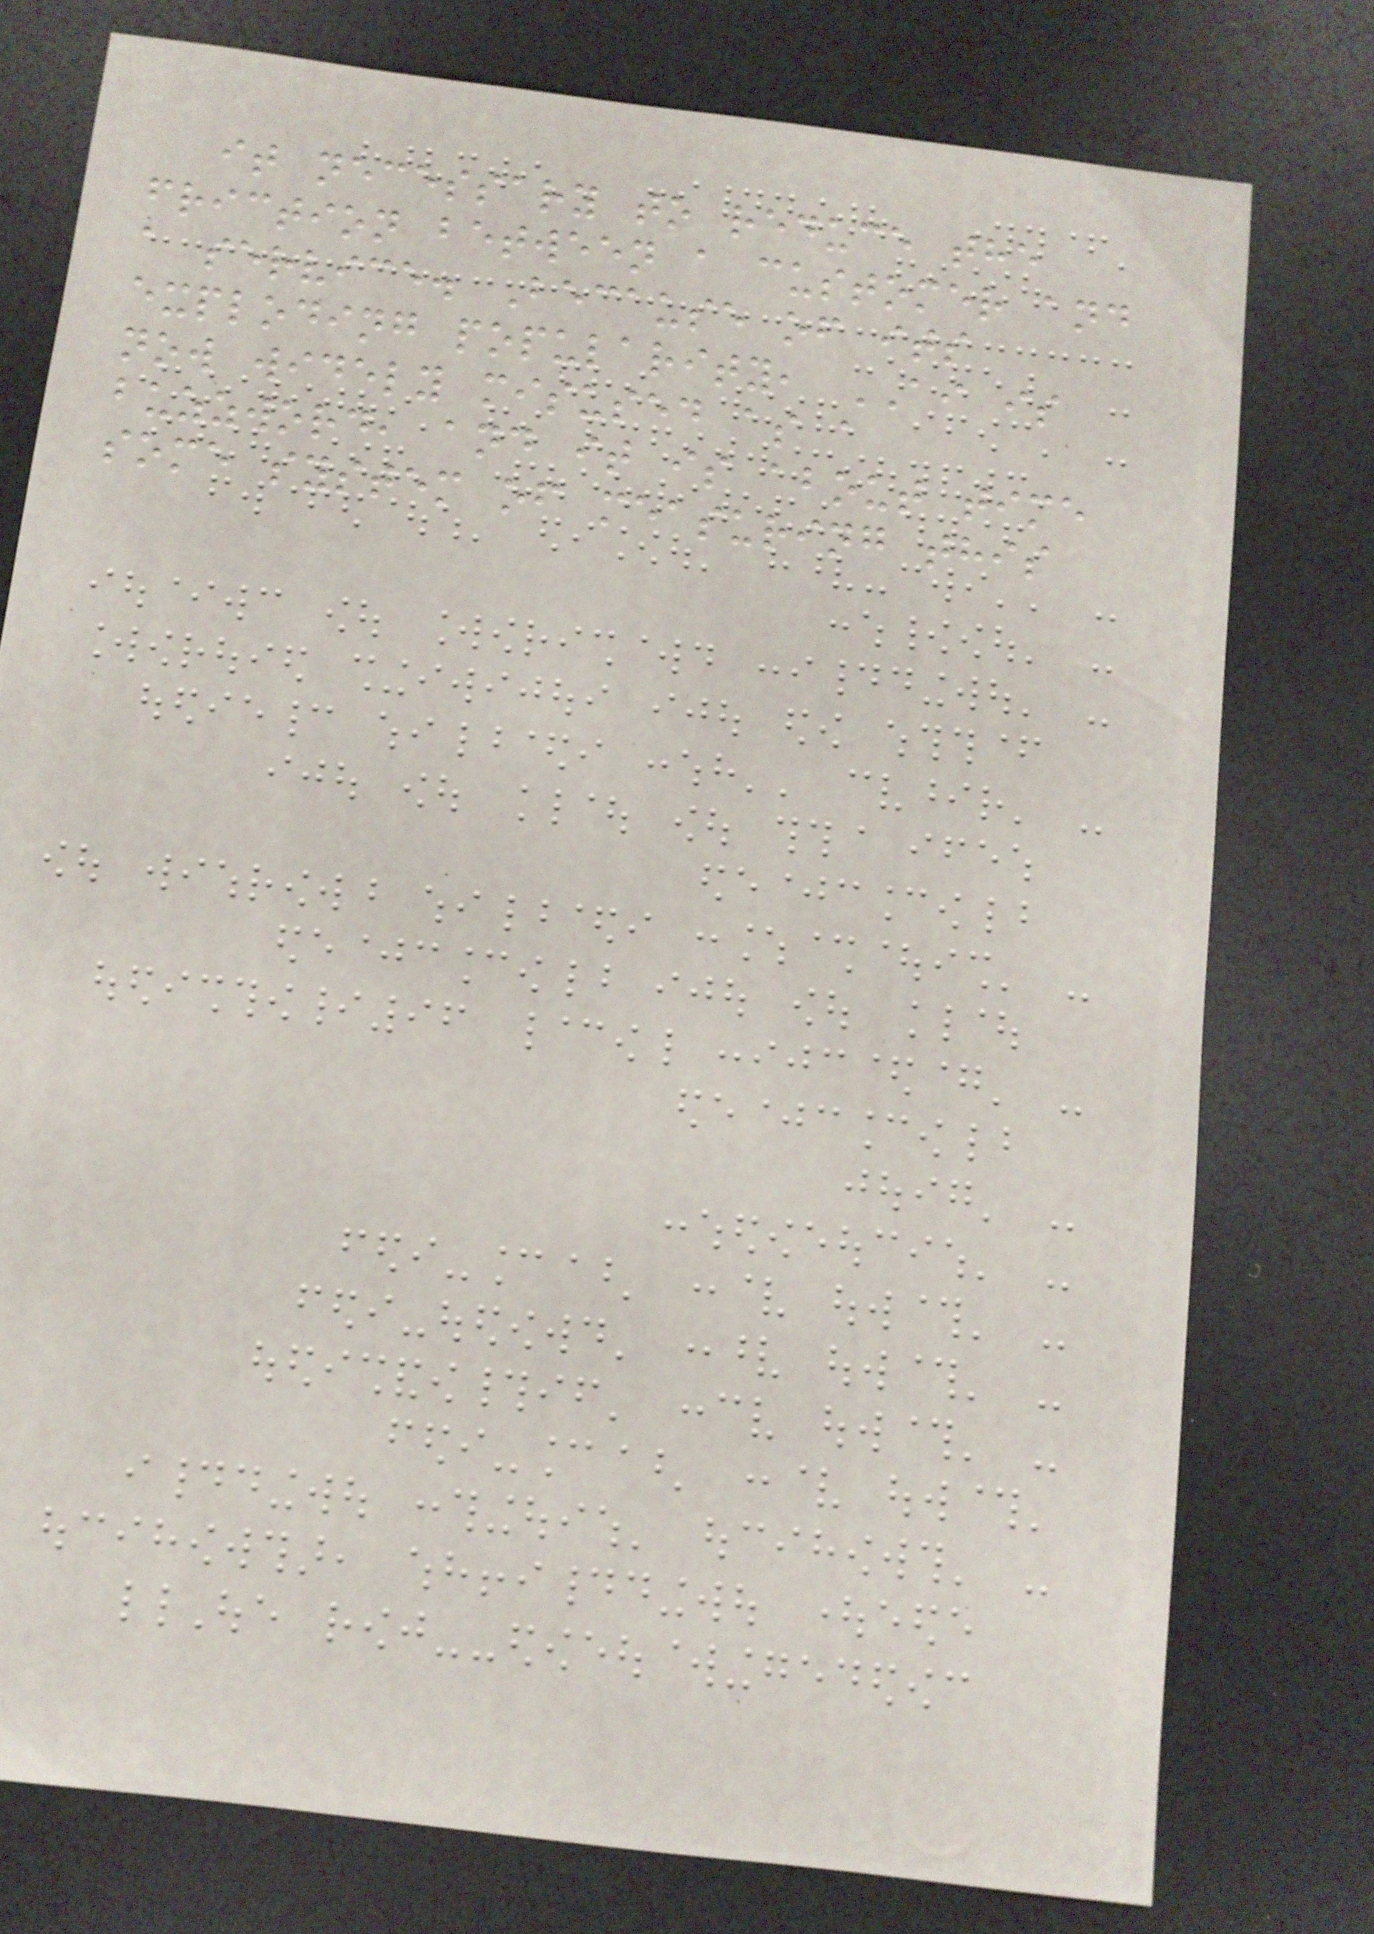it necessary to reduce the
friction between a customer and
a service. Because of its
exploding popularity, AI is
now widely misused as a
buzzword, and it is about time
some system of measuring this
